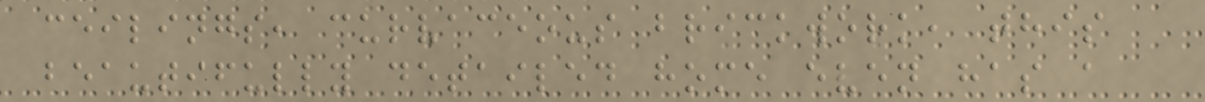ceilings, curvaceous brickwork, this
beautifully detailed home even has a
